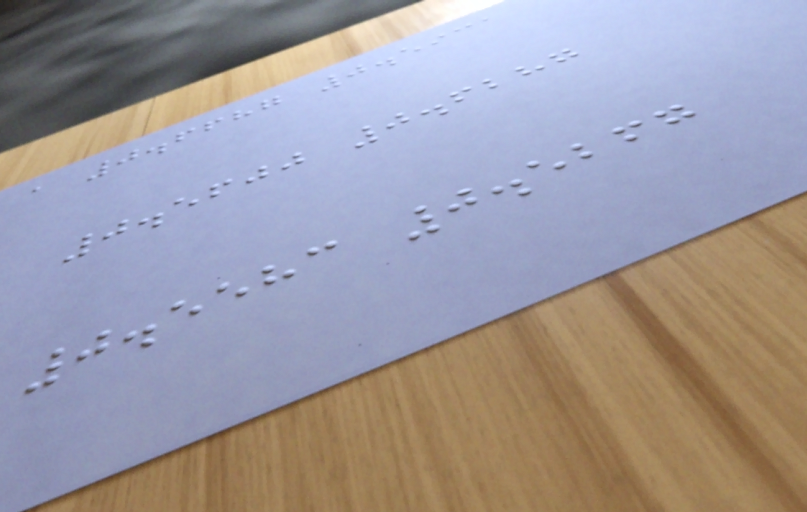a 0.6687 0.5931
0.5600 0.6287
0.5583 0.5267
